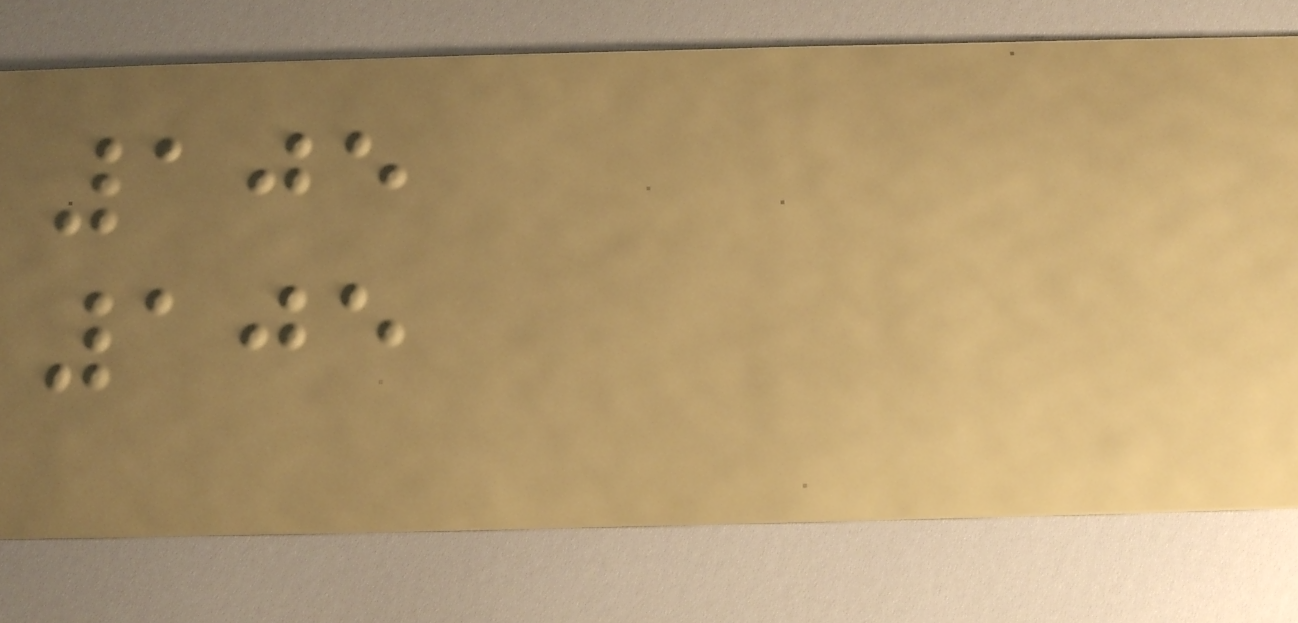105
105
